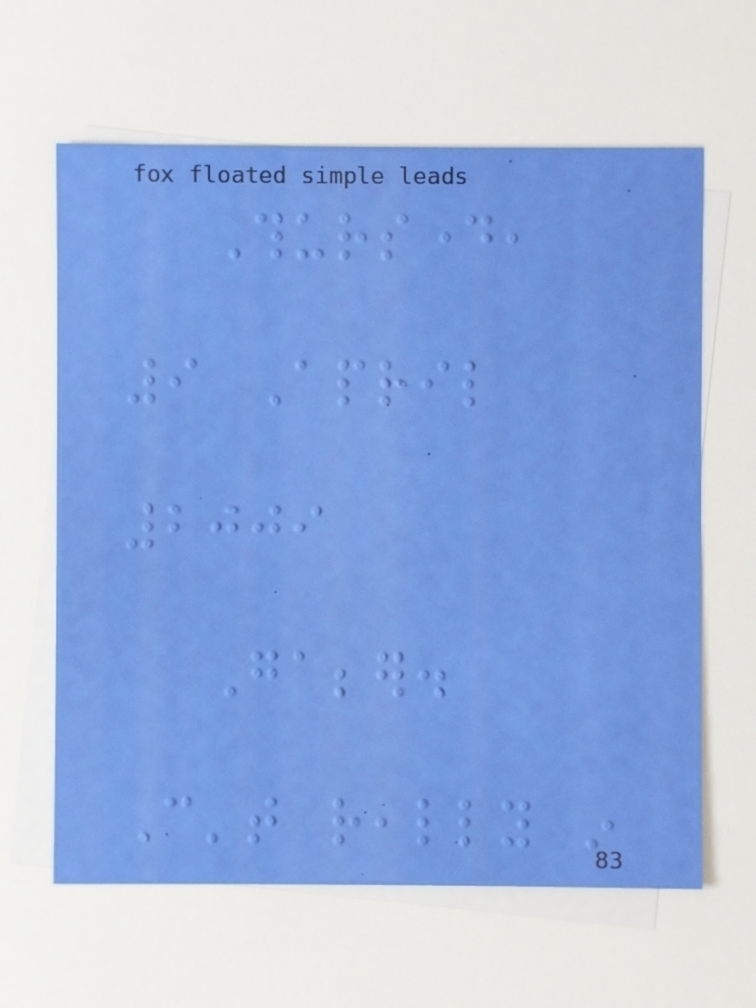Thursday,
9 April
2009
Gabber.
Can't really in
